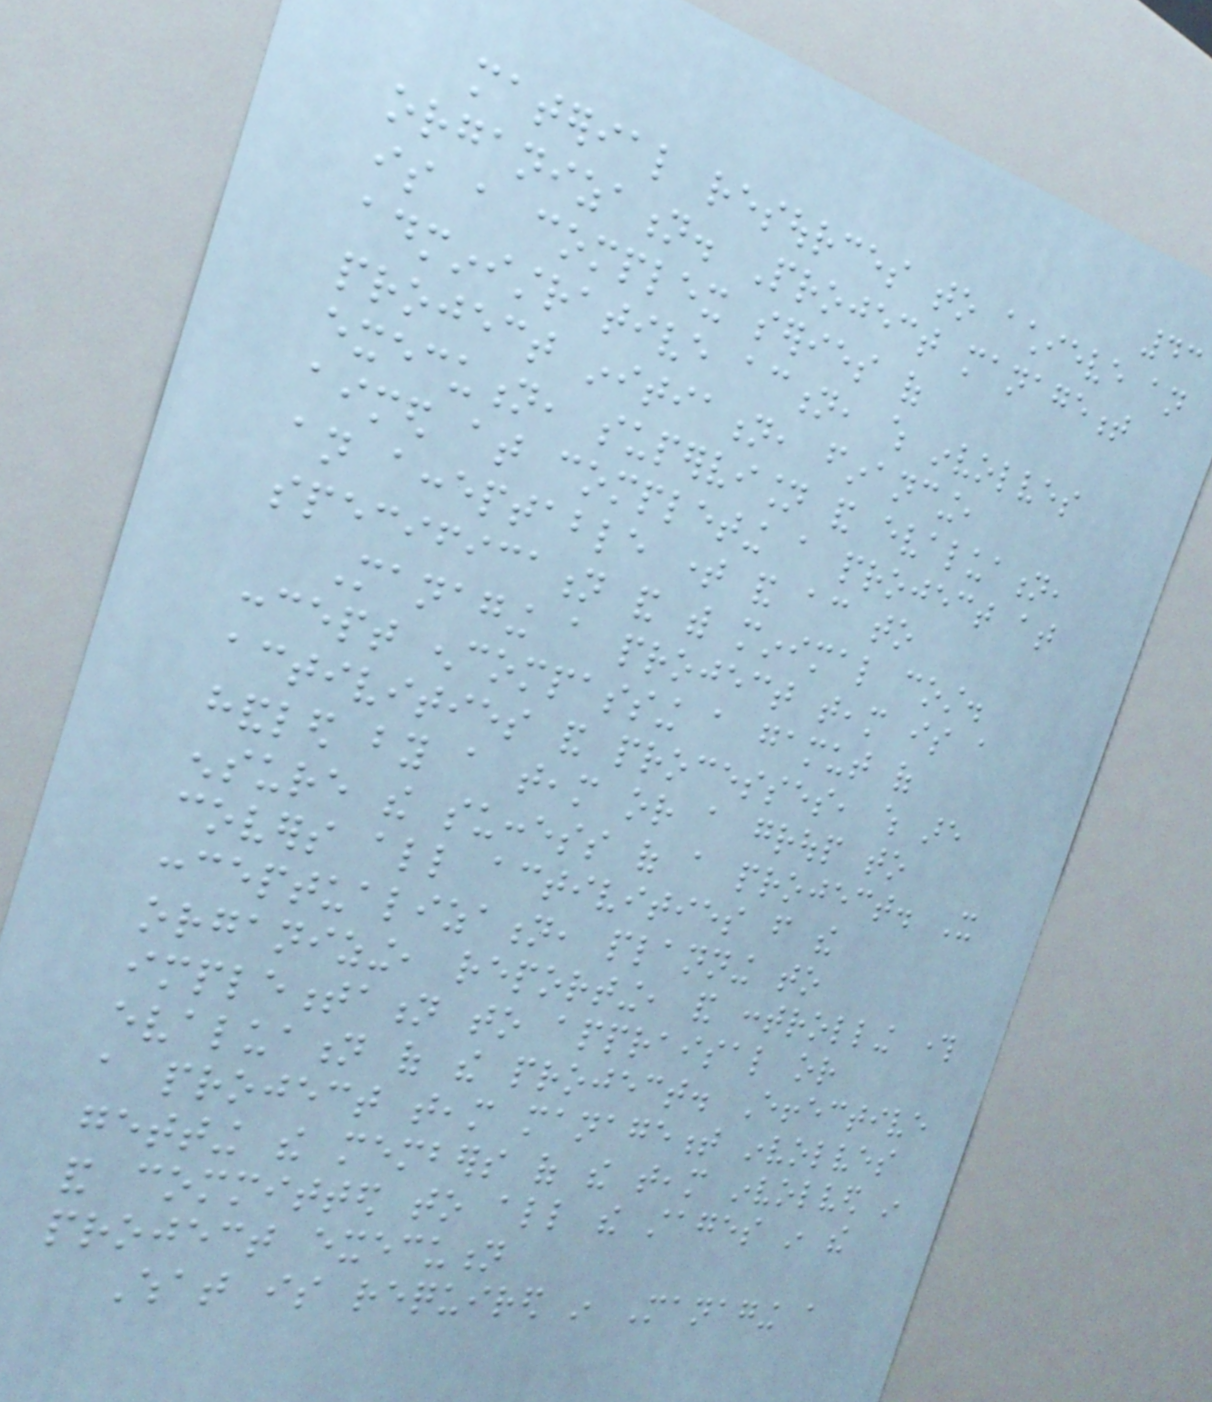43
material resources to achieve an
organization. Project management
is a complex series of
administrative action, which involves
project initiation, financing,
execution, supervision and evaluation,
aimed at completing a project at
an acceptable time and according to
specification and with minimal cost.
Managing a project team is a
concept encompassing a gamut of
activities and processes, which are
handled by a team or a group to
ensure the success of a project. It
covers all activities from the
conceptualization, planning to
organizing, reporting, and controlling through
implementation to appraisal or
evaluation of the project. Effective
a project team management involves
getting the members of the team involved in
and committed to all the stages in the
project execution
What is required in Managing a
